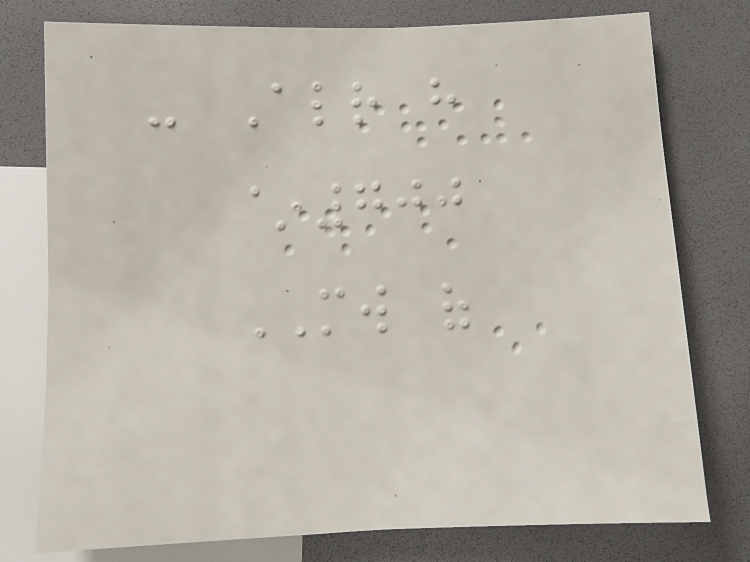- Already have
~700
MW of
